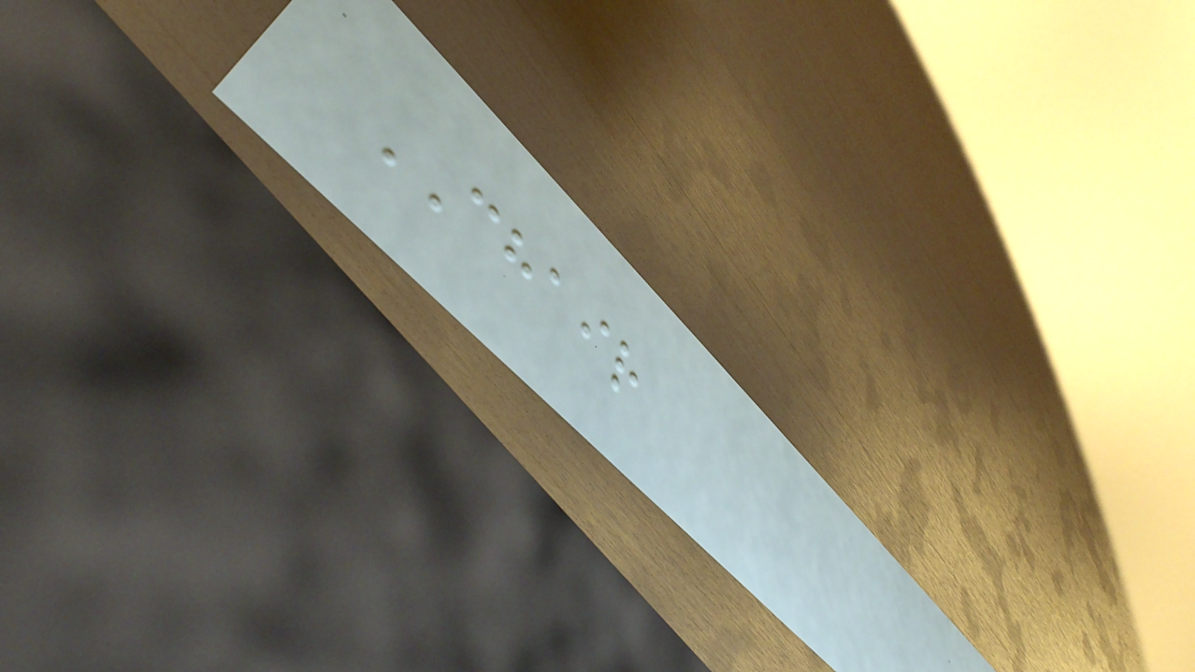CHAIR
